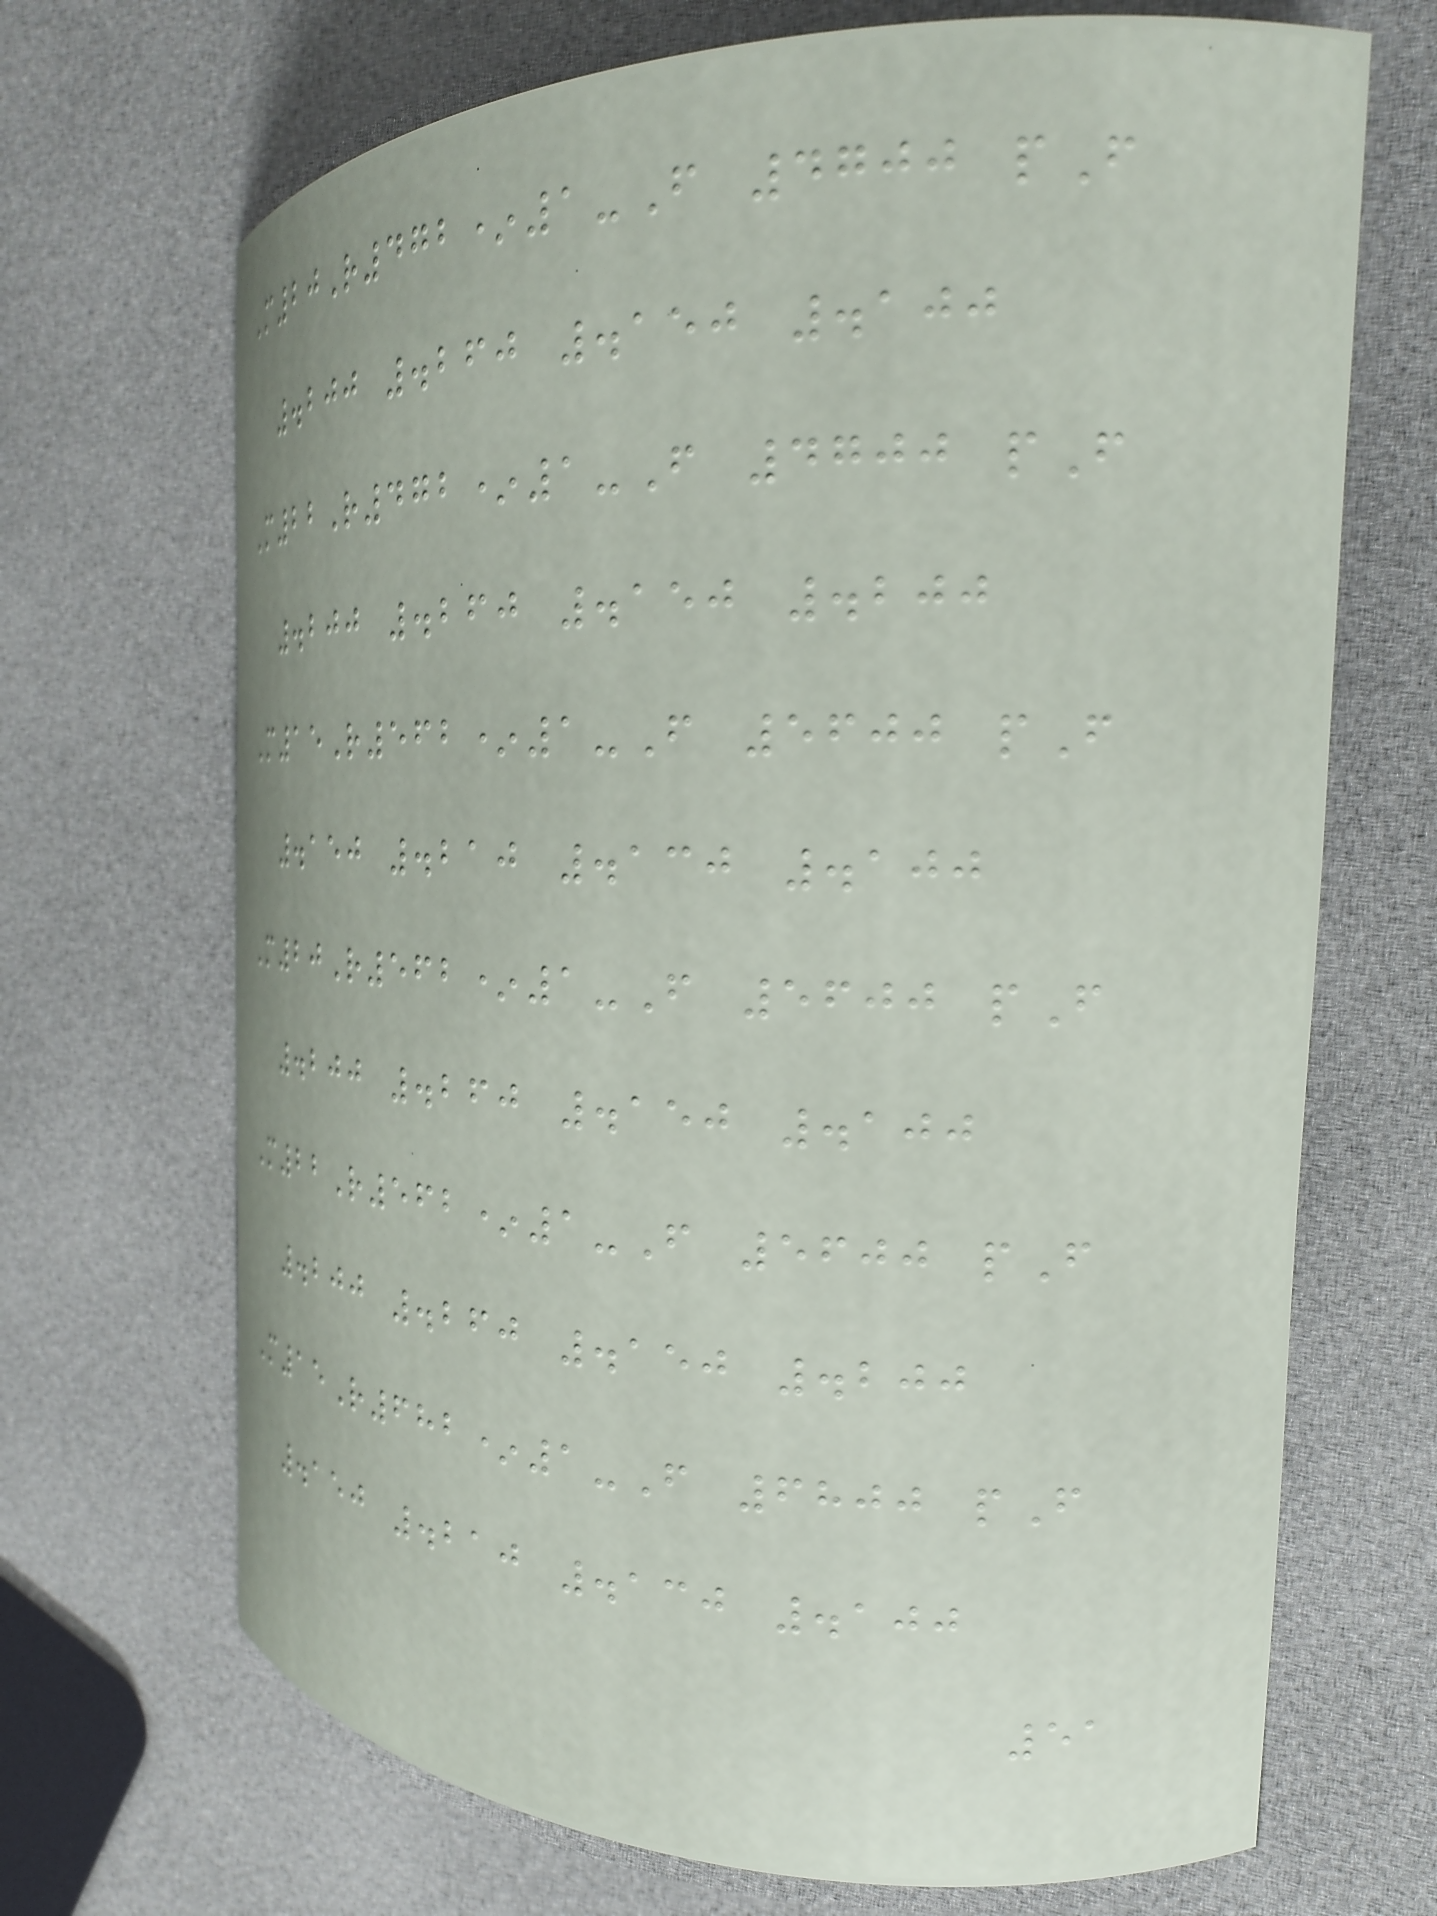M20R472*1-F 4700 pF
.200 .260 .150 .100
M22R472*1-F 4700 pF
.200 .260 .150 .200
M15R562*1-F 5600 pF
.150 .210 .130 .100
M20R562*1-F 5600 pF
.200 .260 .150 .100
M22R562*1-F 5600 pF
.200 .260 .150 .200
M15R682*1-F 6800 pF
.150 .210 .130 .100
51
